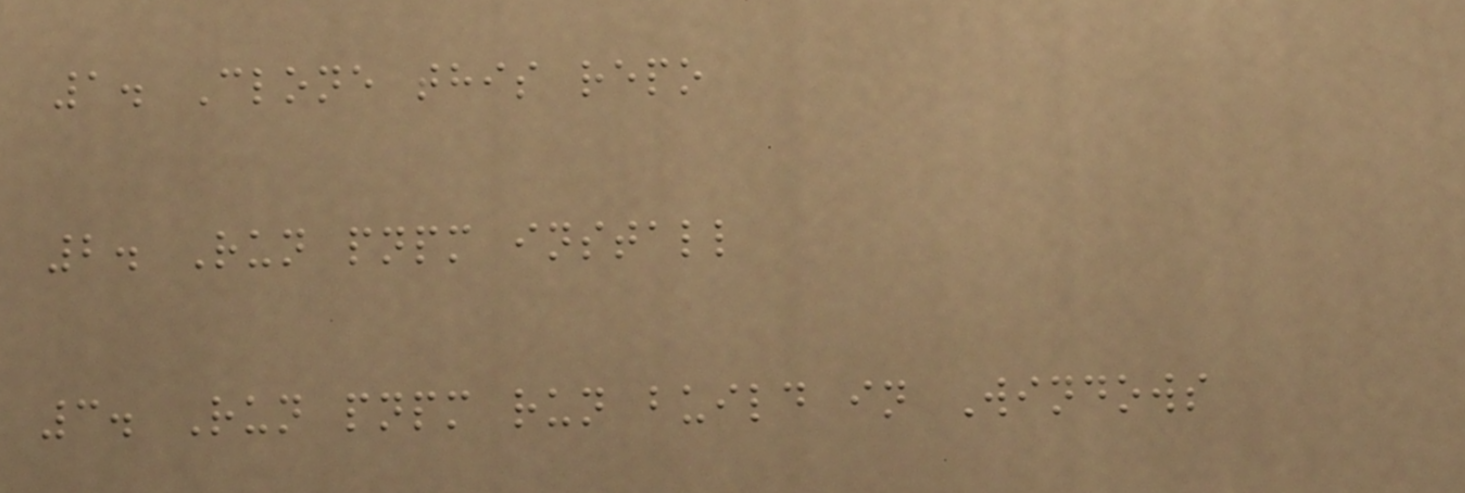1. Clone this repo
2. Run pnpm install
3. Run pnpm run build in Windows
